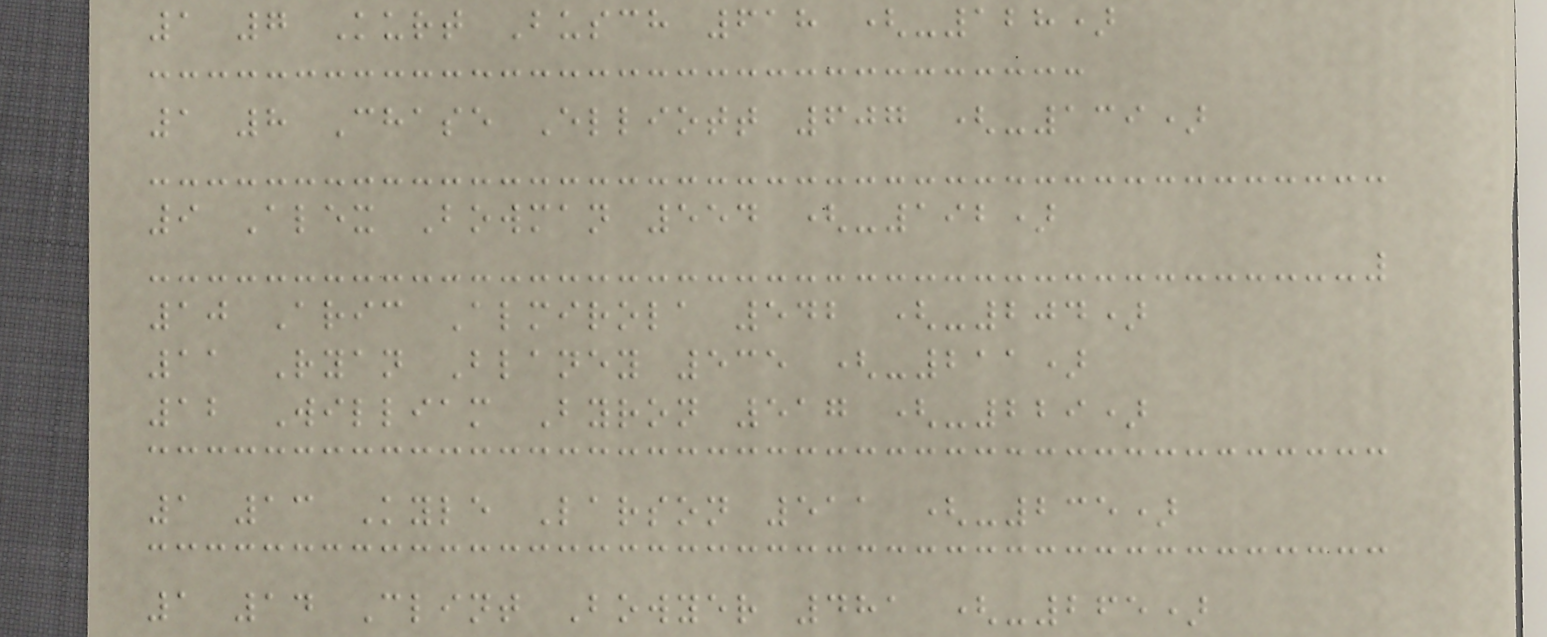1 7 Kurt Busch 618 (-128)
1 8 Chase Elliott 607 (-139)
9 Alex Bowman 554 (-192)
10 Aric Almirola 542 (-204)
11 Ryan Blaney 535 (-211)
12 William Byron 517 (-229)
1 13 Kyle Larson 511 (-235)
1 14 Clint Bowyer 481 (-265)
